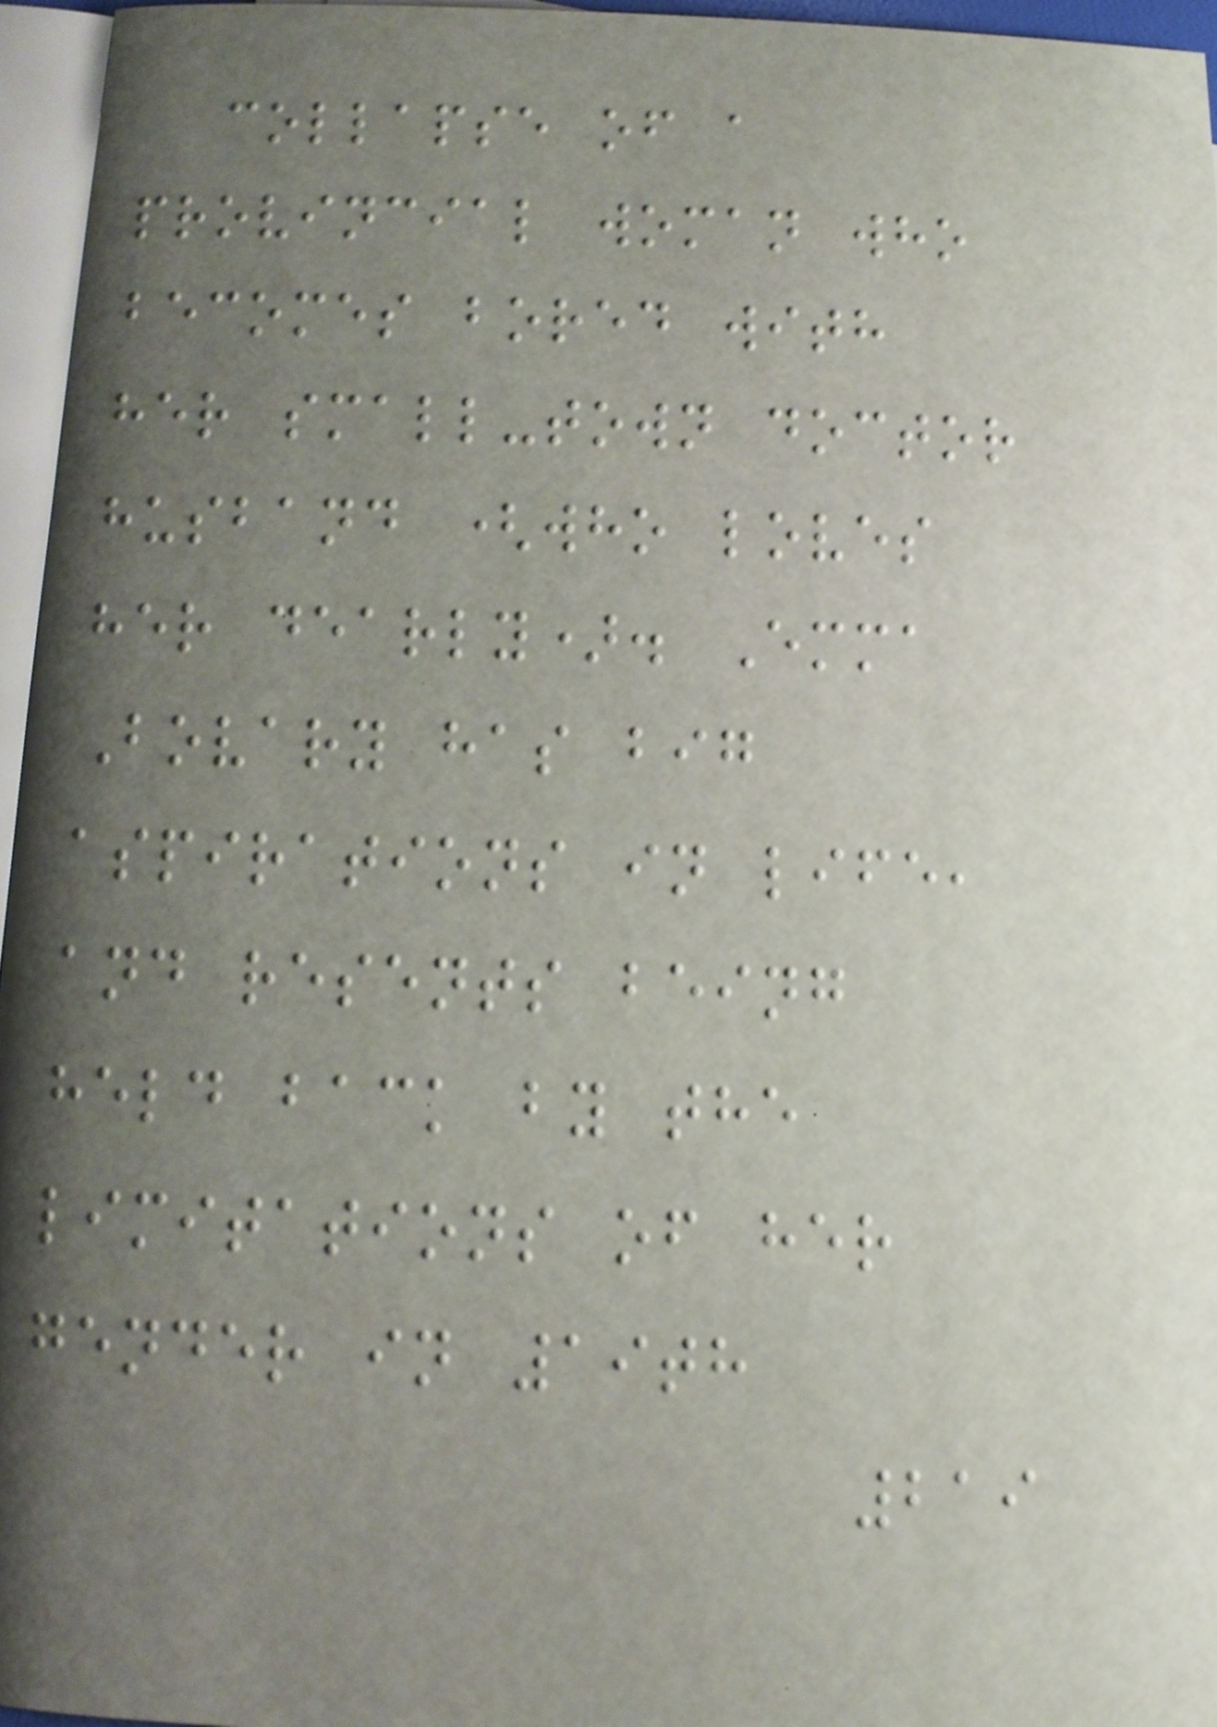collapse of a
provincial woman who
becomes bored with
her small-town doctor
husband (who loves
her dearly). Emma
Bovary has big
aspirations in life,
and resents being
held back by the
limitations of her
gender in 19th
219
